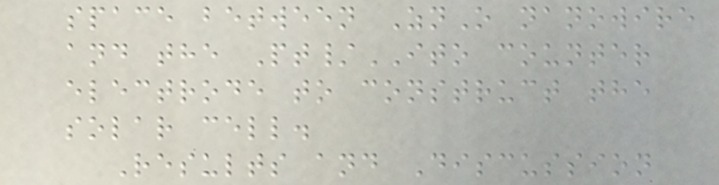space between ZnO nanowire
and the Pt/ITO counter
electrode to construct the
solar cell.
Results and Discussion
